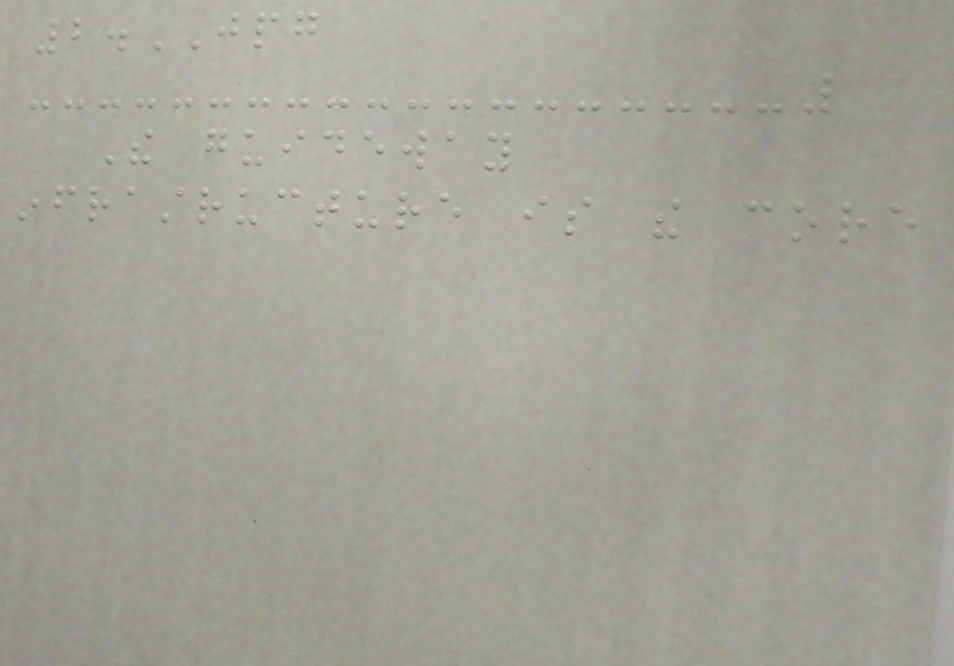2.JPG
The guideway
infrastructure is the core
